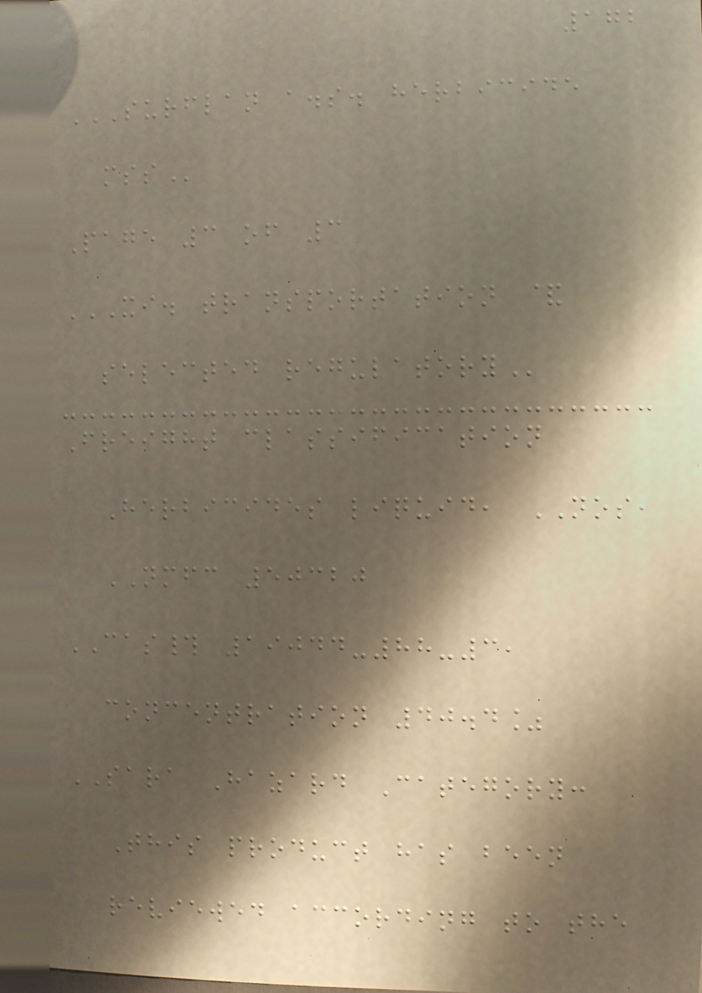172
SURFLAN A.S. HERBICIDE
MSS
Page 3 of 3
XI. TRANSPORTATION &
SELECTED REGULATORY
Freight classification
Herbicides liquid, NOS,
NMFC 50320
CAS# 19044-88-3,
concentration 40.4%
SARA Hazard Category:
This product has been
reviewed according to the
